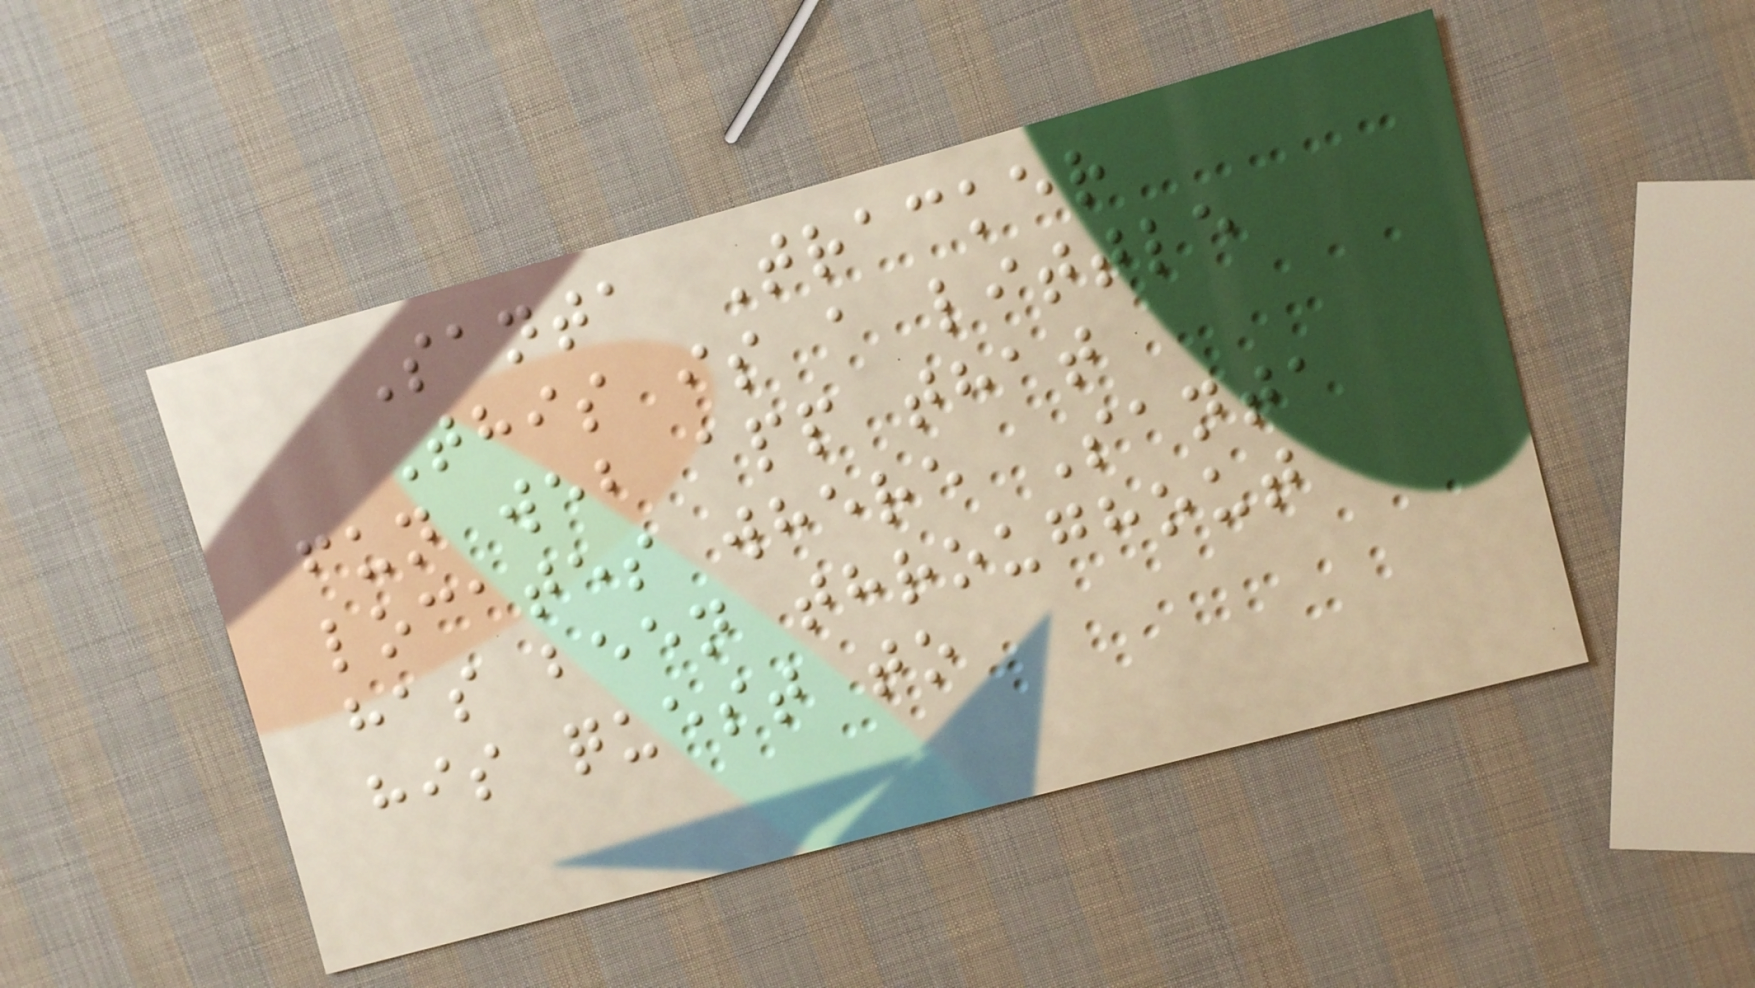Santa Tracker
This is a little
fun web app that
locates where Santa
has been throughout
his quest to
